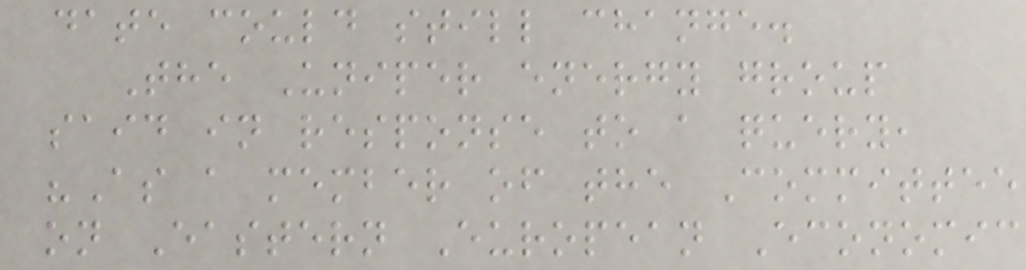date could still change.
The Uniper energy group
said in response to a query,
"As a member of the Committee
on Eastern European Economic
